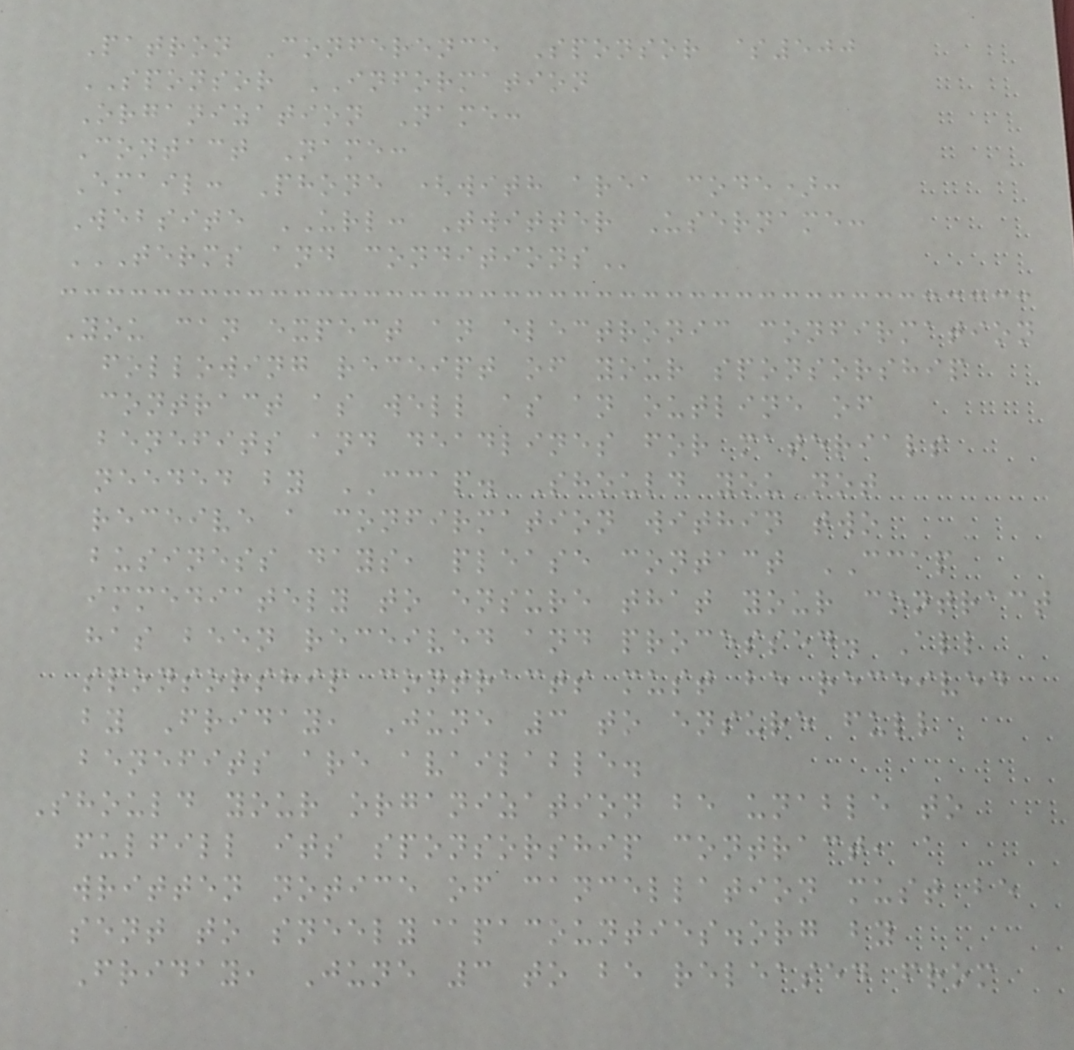Patron Conference Sponsor $500
SPONSOR INFORMATION
Organization Name:
Contact Name:
Email: Phone (with area code):
Website URL: Twitter Username:
TERMS AND CONDITIONS
You can expect an electronic confirmation
following receipt of your sponsorship
contract as well as an outline of
benefits and deadlines for materials
needed by CCAP. Should you not
receive a confirmation within two
business days, please contact CCAP
immediately to ensure that your contract
has been received and processed. All
sponsorship contracts must be received
by Friday, June 3 to ensure full
benefits are available.
Should your organization be unable to
fulfill its sponsorship contract, a
written notice of cancellation must be
sent to sneely@pacounties.org by
Friday, June 3 to be released from
